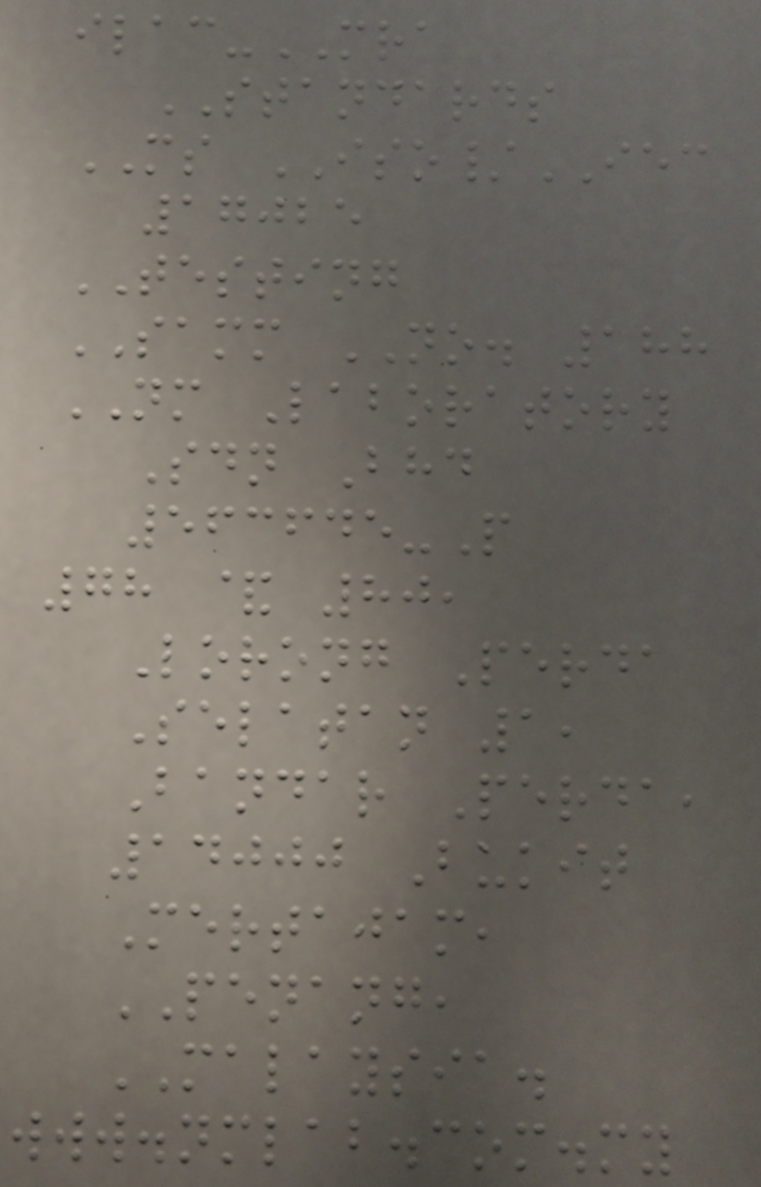ilac-MRA
STANDARDS
MS ISO/IEC
17025
TESTING
SAMM NO. 188
NM Laboratory
Sdn Bhd
563645-P
78 & 80,
Lorong Perda
Selatan 1,
Bandar Perda,
14000 Bukit
Mertajam,
PENANG,
MALAYSIA.
www.nmlab.com.my
